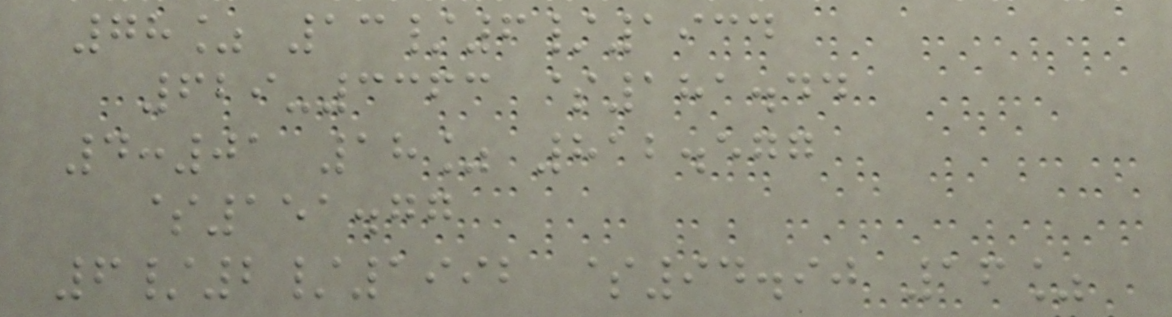78% 13/6/1934
629-3363 $181.44
4:01 18% 812.577
$151.77
6/2/1992 $94.90 16%
